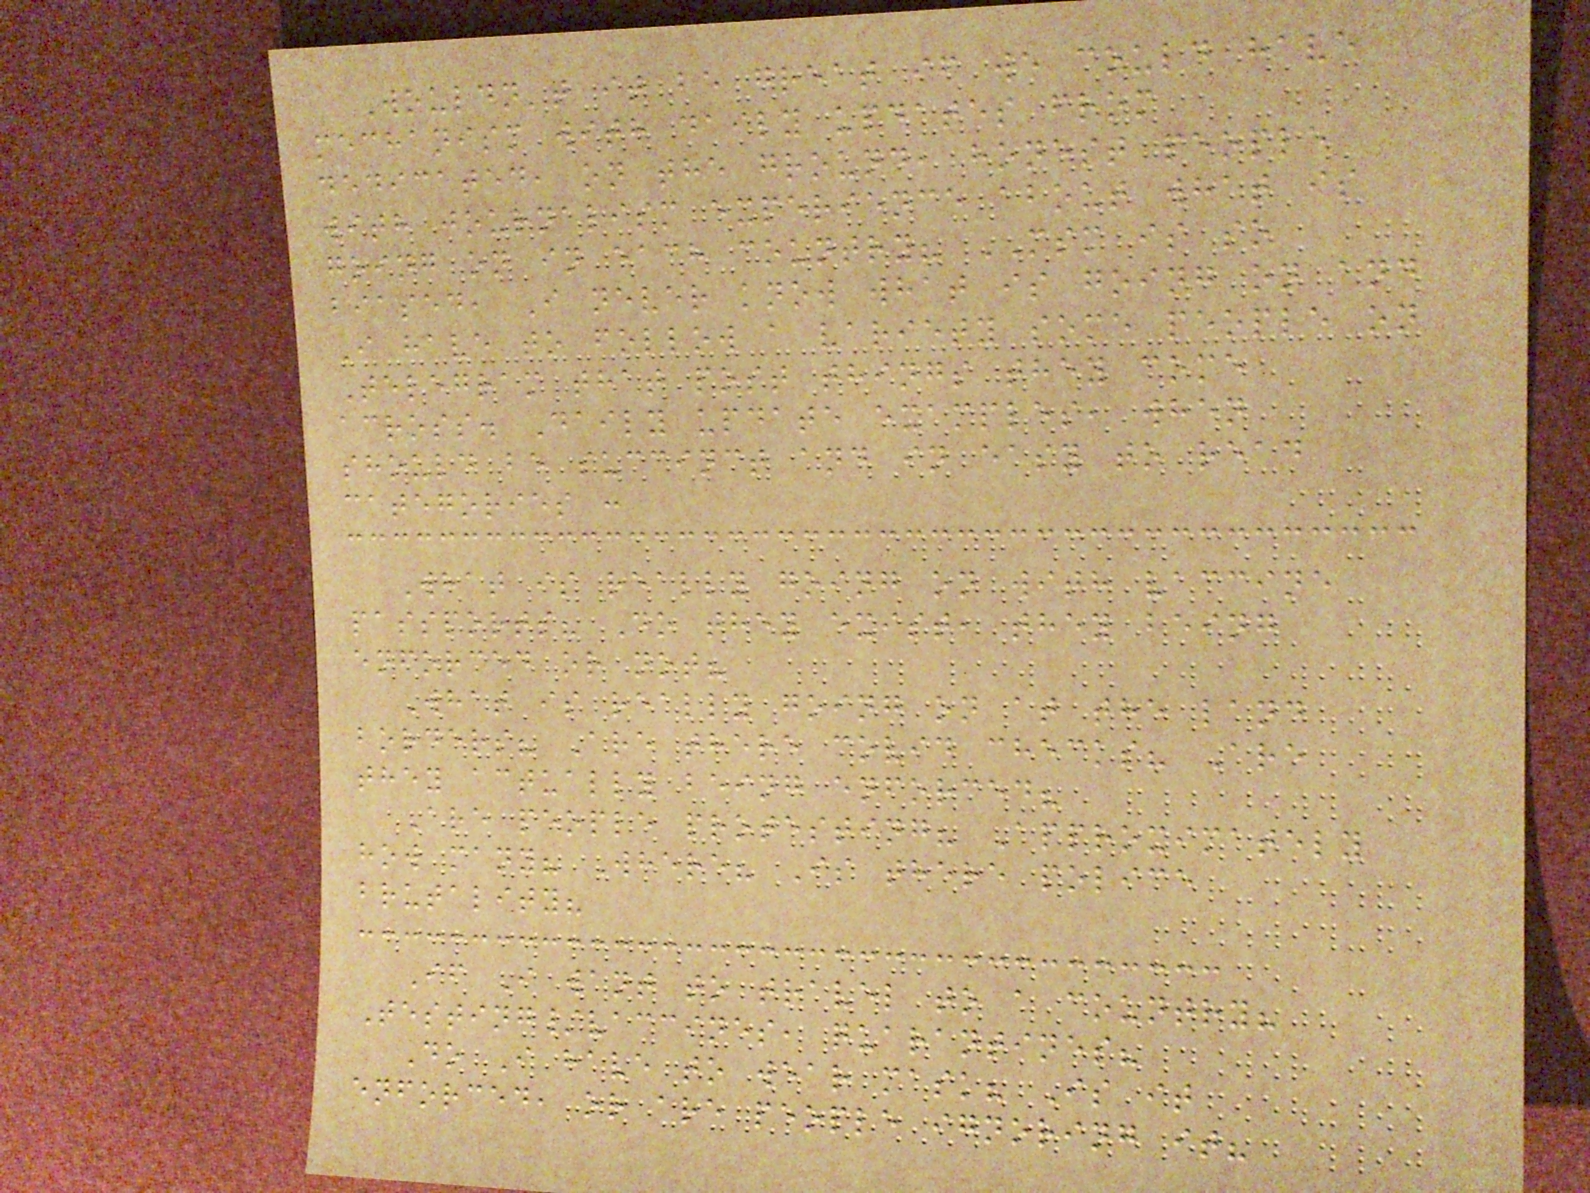Wouldn't it be great if we could have
mechanism with daily updates from
dedicated, on the ground, honest people
with journalism experience about what is
going on in each country? MSM is so
biased, I never know what is going on and
I have to follow a variety some people on
Telegram that post things they come
across. Daily update examples, when
should be succinct and in easy to read
categories :
What is really going on with vaccine
passports? Do they exist, they being
enforced or not?
What is really going on at the land
borders? Are there covid checks? Are
they actually being enforced?
Are people protesting? Approximately
how many? Where? Is there police
brutality?
If I want to travel to a country?
Testing/vaccines, quarantines?
Do I have to wear mask? Is it
enforced, or are people ignoring it?
